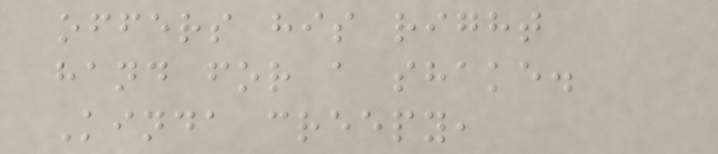offers his right
hand for a shake.
Kinda creepy,
